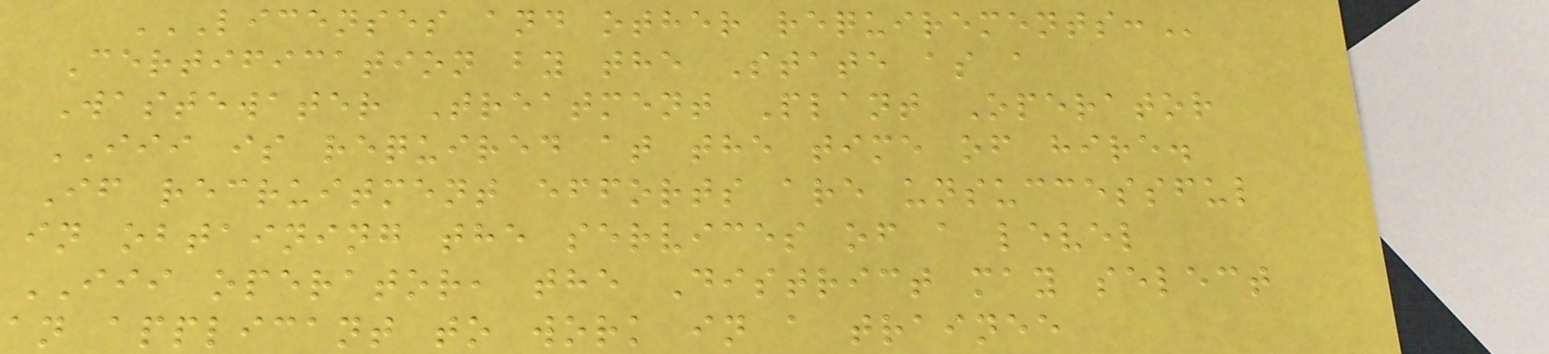LICENSES AND OTHER REQUIREMENTS:
Certification by the State as a
Wastewater Treatment Plant Operator
III is required at the time of hire.
If recruitment efforts are unsuccessful
in obtaining the services of a level
III operator, the District may select
an applicant to work in a trainee
